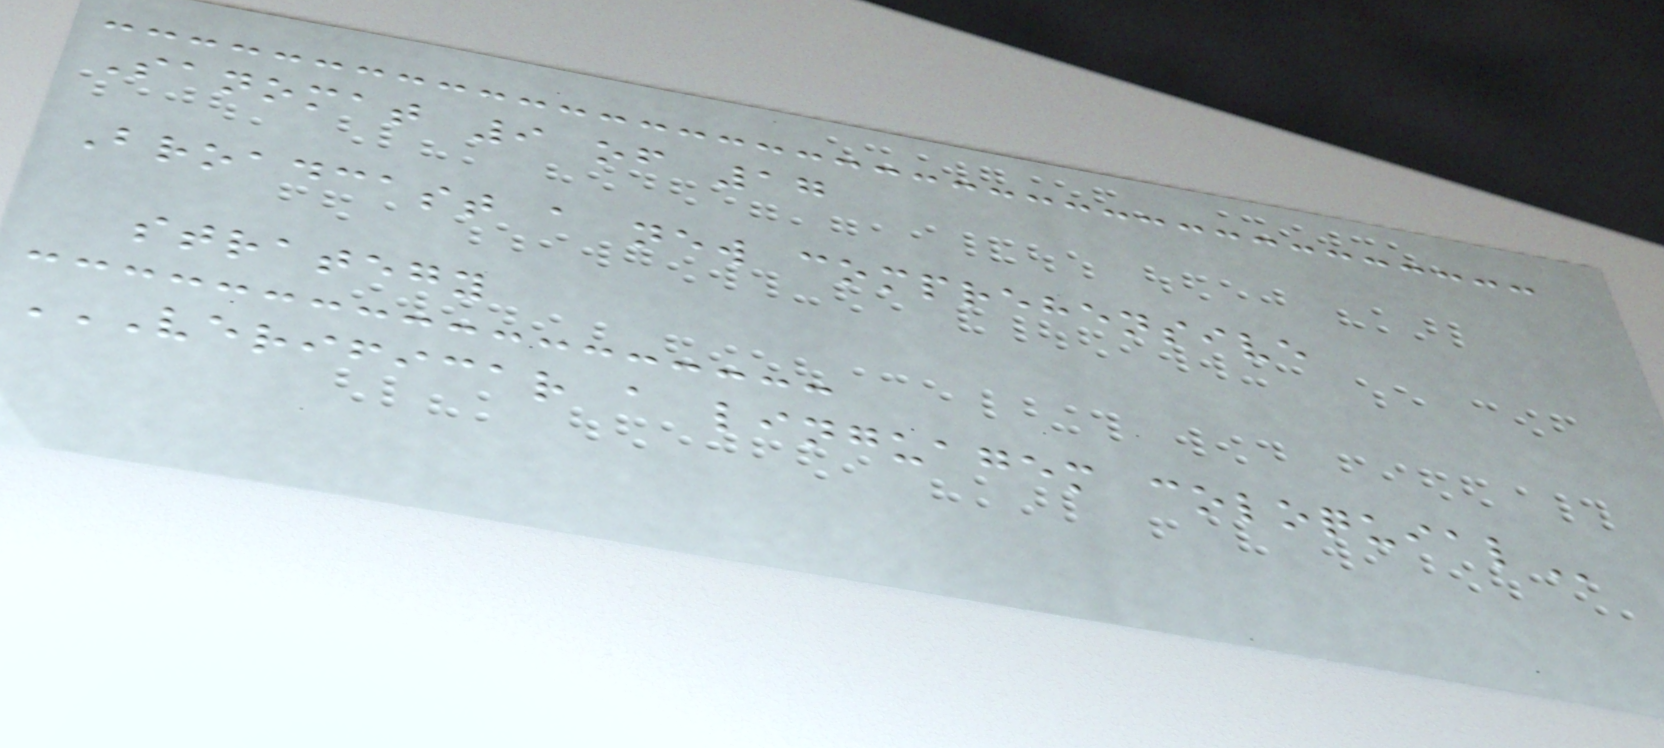Sanomat 9 of 17
Broadcast a new comprehensive
strategy
VERIFICAR A LINGUAGEM COLOQUIAL
